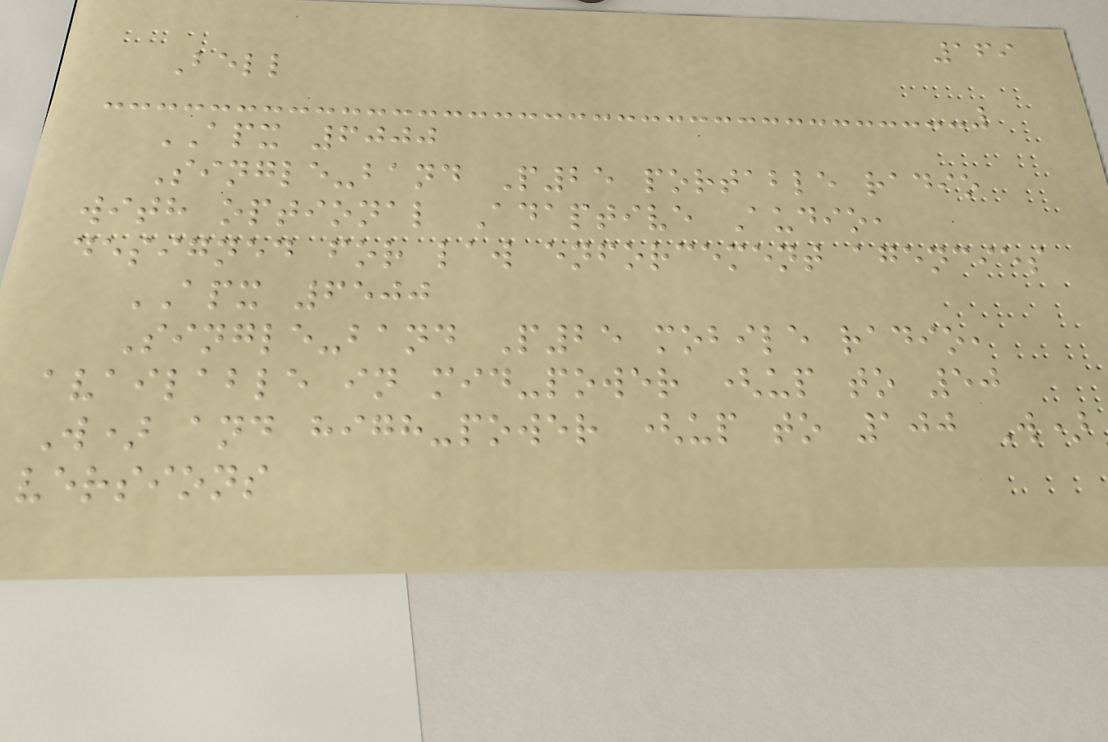169
Bell
APX 6000
Single-band P25 portable radio
with optional Adaptive Audio,
designed for law enforcement agencies
APX 6500
Single-band P25 mobile radio,
available in mid-power (up to 50
W) and high-power (up to 100 W)
versions
